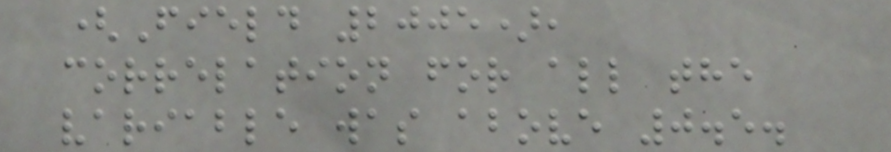(Field 2005),
correlation for all the
variable was above 0.5.
